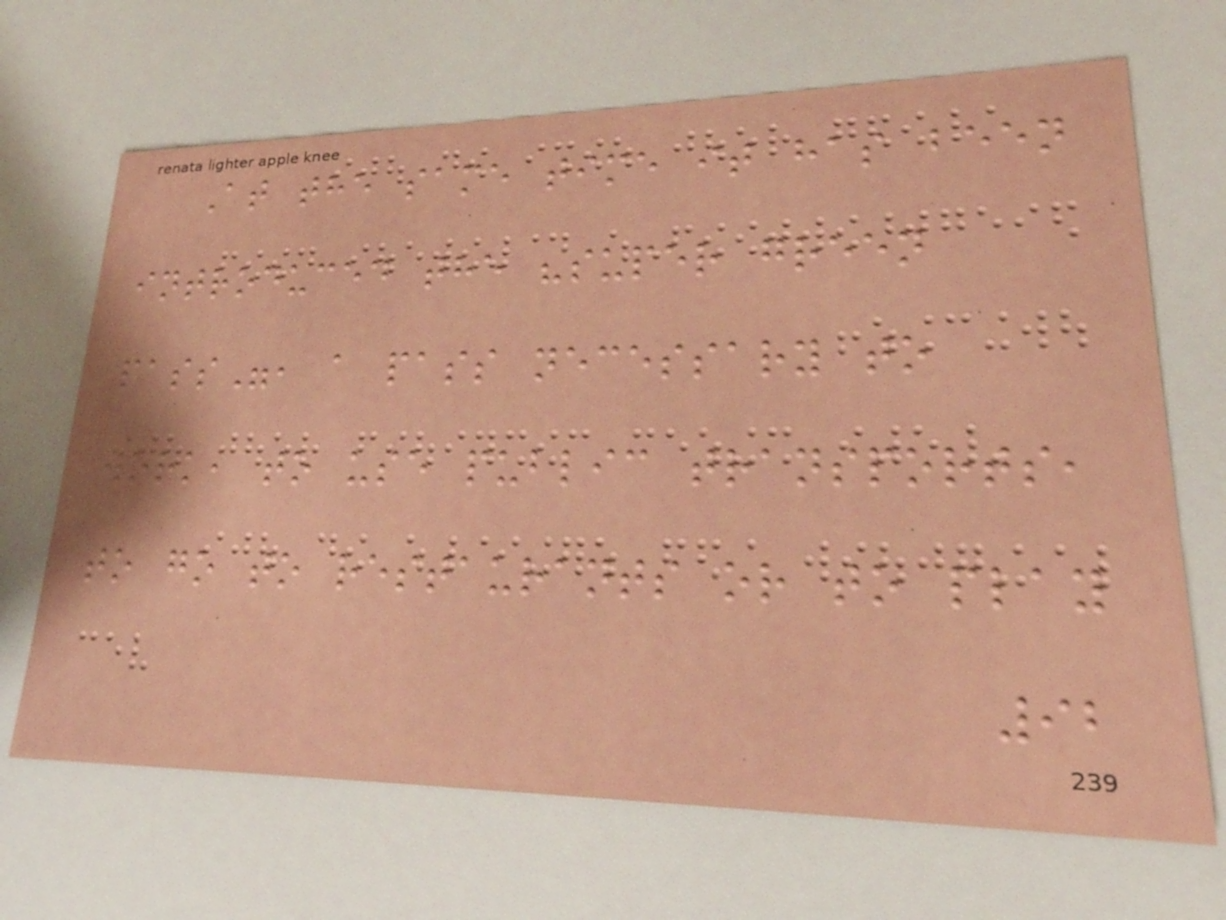At the same time it has been
introduced the "super green
pass", a pass necessary to
work, to use public transports,
to go to restaurants or to play
92
